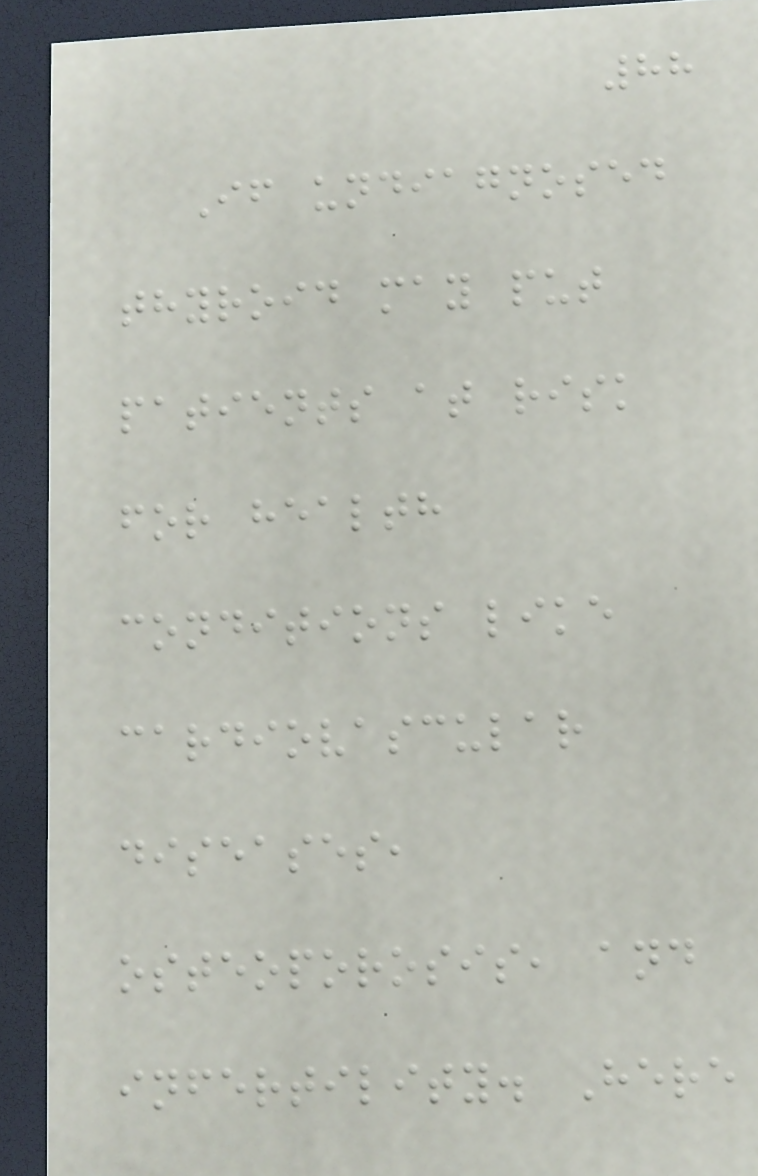88
If undiagnosed
thyroid may put
patients at risk
for health
conditions like
cardiovascular
diseases,
osteoporosis, and
infertility. Here
